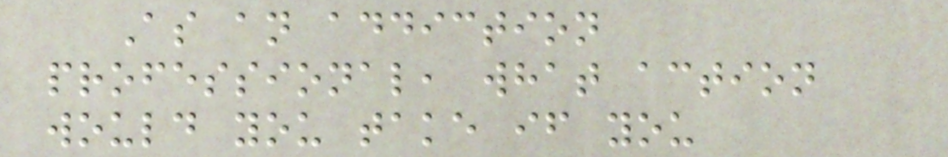As an addiction
professional, what action
would you take if you
